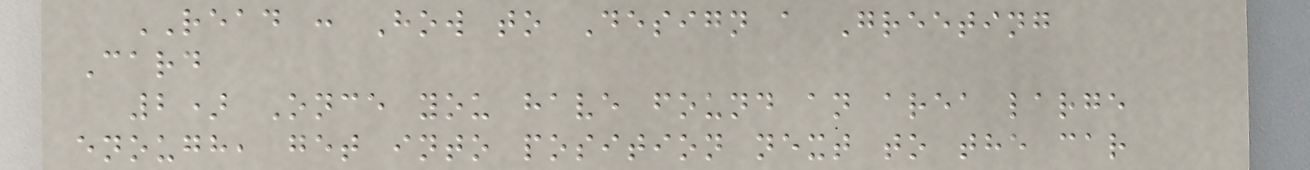READ : How to Design a Greeting
Card
2) Once you have found an area large
enough, get into position next to the car
